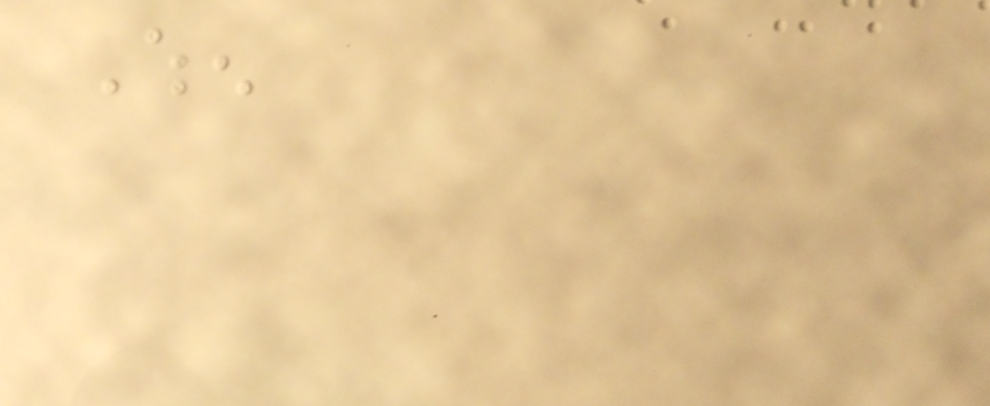When
